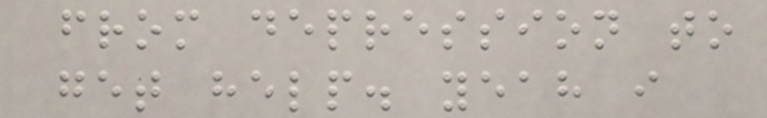from depression to
get help. yeah i
